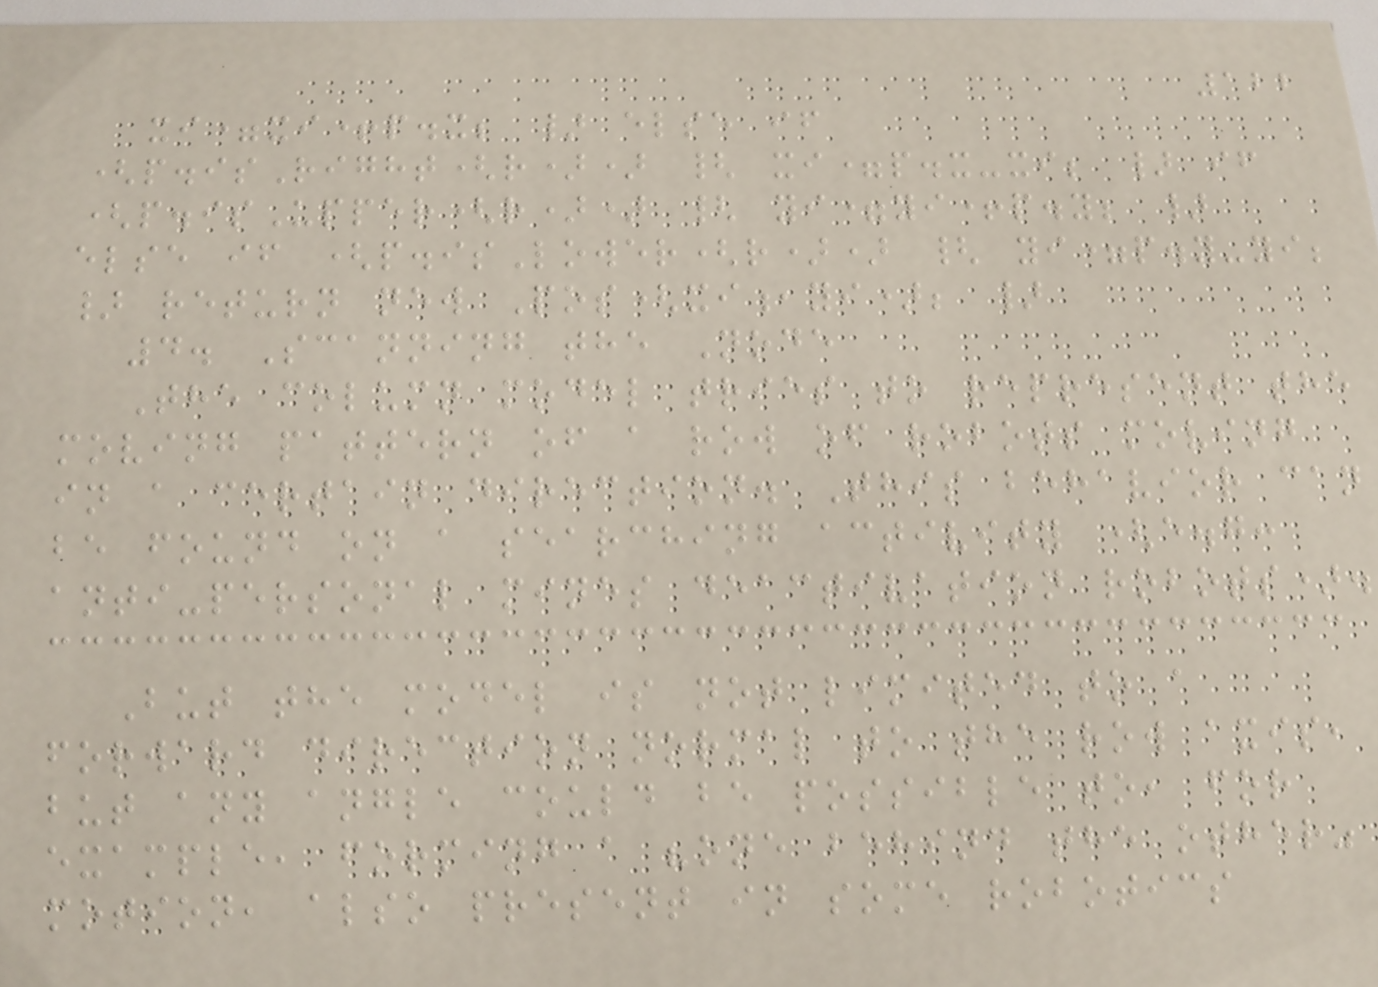122
xi=xi+p.x; } else if
(p.isRight(r)) { xi=p.x-xi; } if
(p.isUpper(r)) { yi=yi+p.y; }
else if (p.isLower(r)) { yi=p.y-yi;
} return new Pos(xi,yi); }
4. Scanning the Node
The column model tries to represent the
moving pattern of a row of robots moving
in a certain direction. This behavior can
be found on a searching activity (e.g:
anti-personal mines deactivation robots).
But the model is not limited to a
forward direction normal to the row axis,
but any angle could be possible to, for
example, forming a "one behind the other"
motion, also present in some robotics
